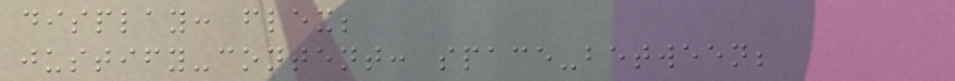display: flex;
justify-content: space-between;
